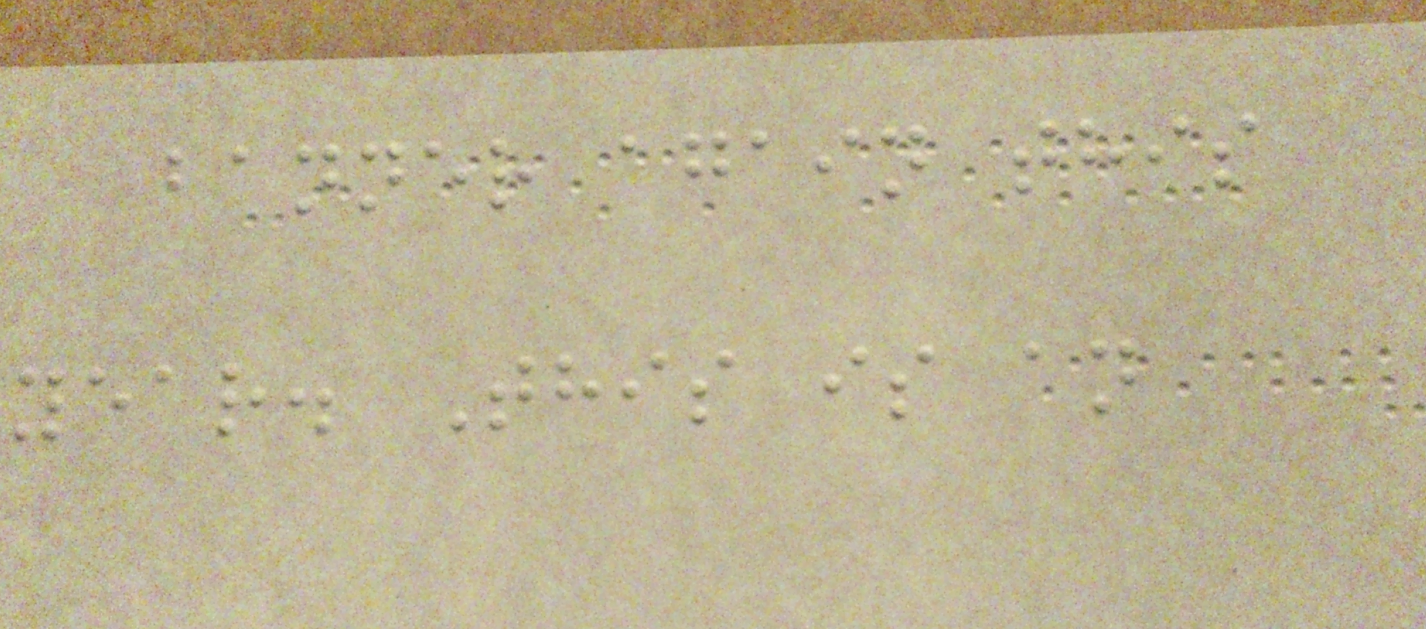banner again this
year. This is an
